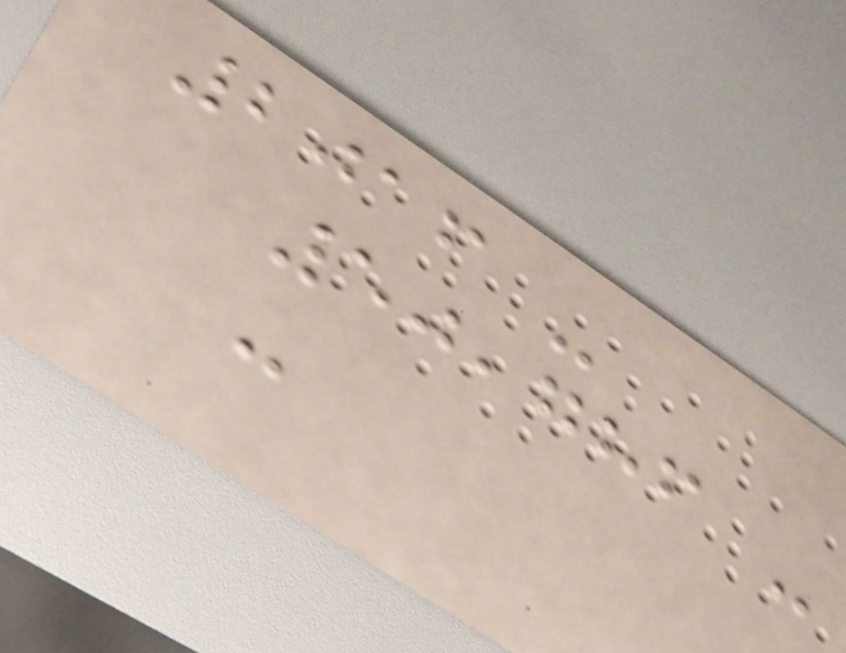2016 -
50,786 -
-
